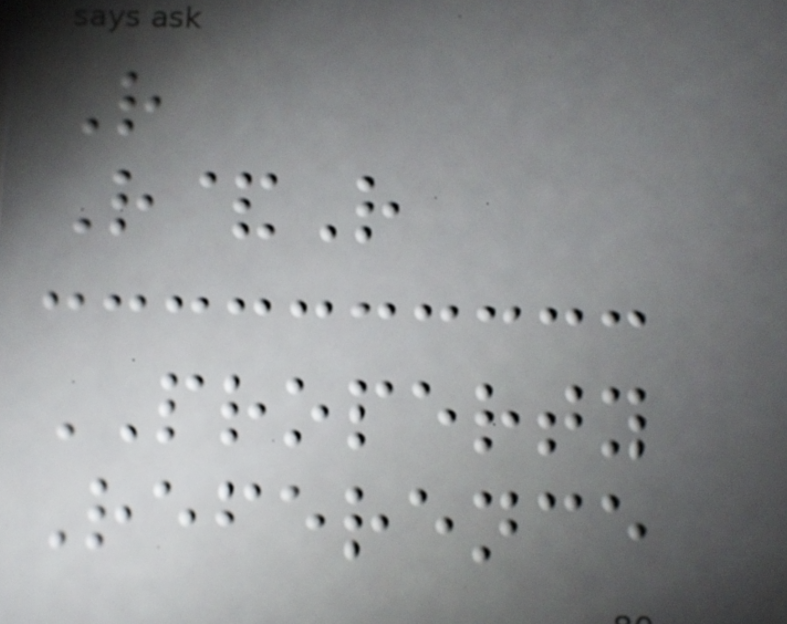R
R&R
PROPERTY
Reference
